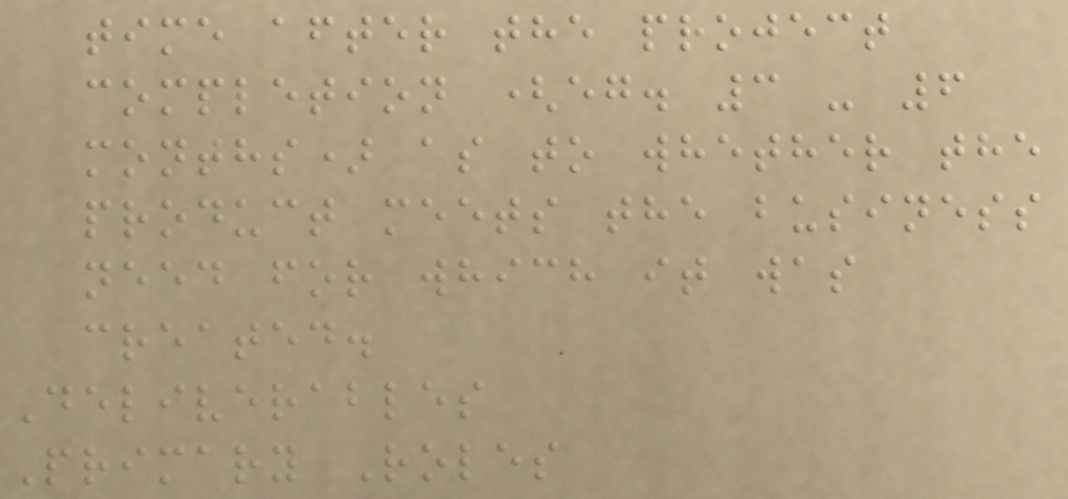time after the project
completion (eg. 3 - 6
months) as to whether the
product meets the business
need for which it was
created.
Deliverables
Primary Roles
